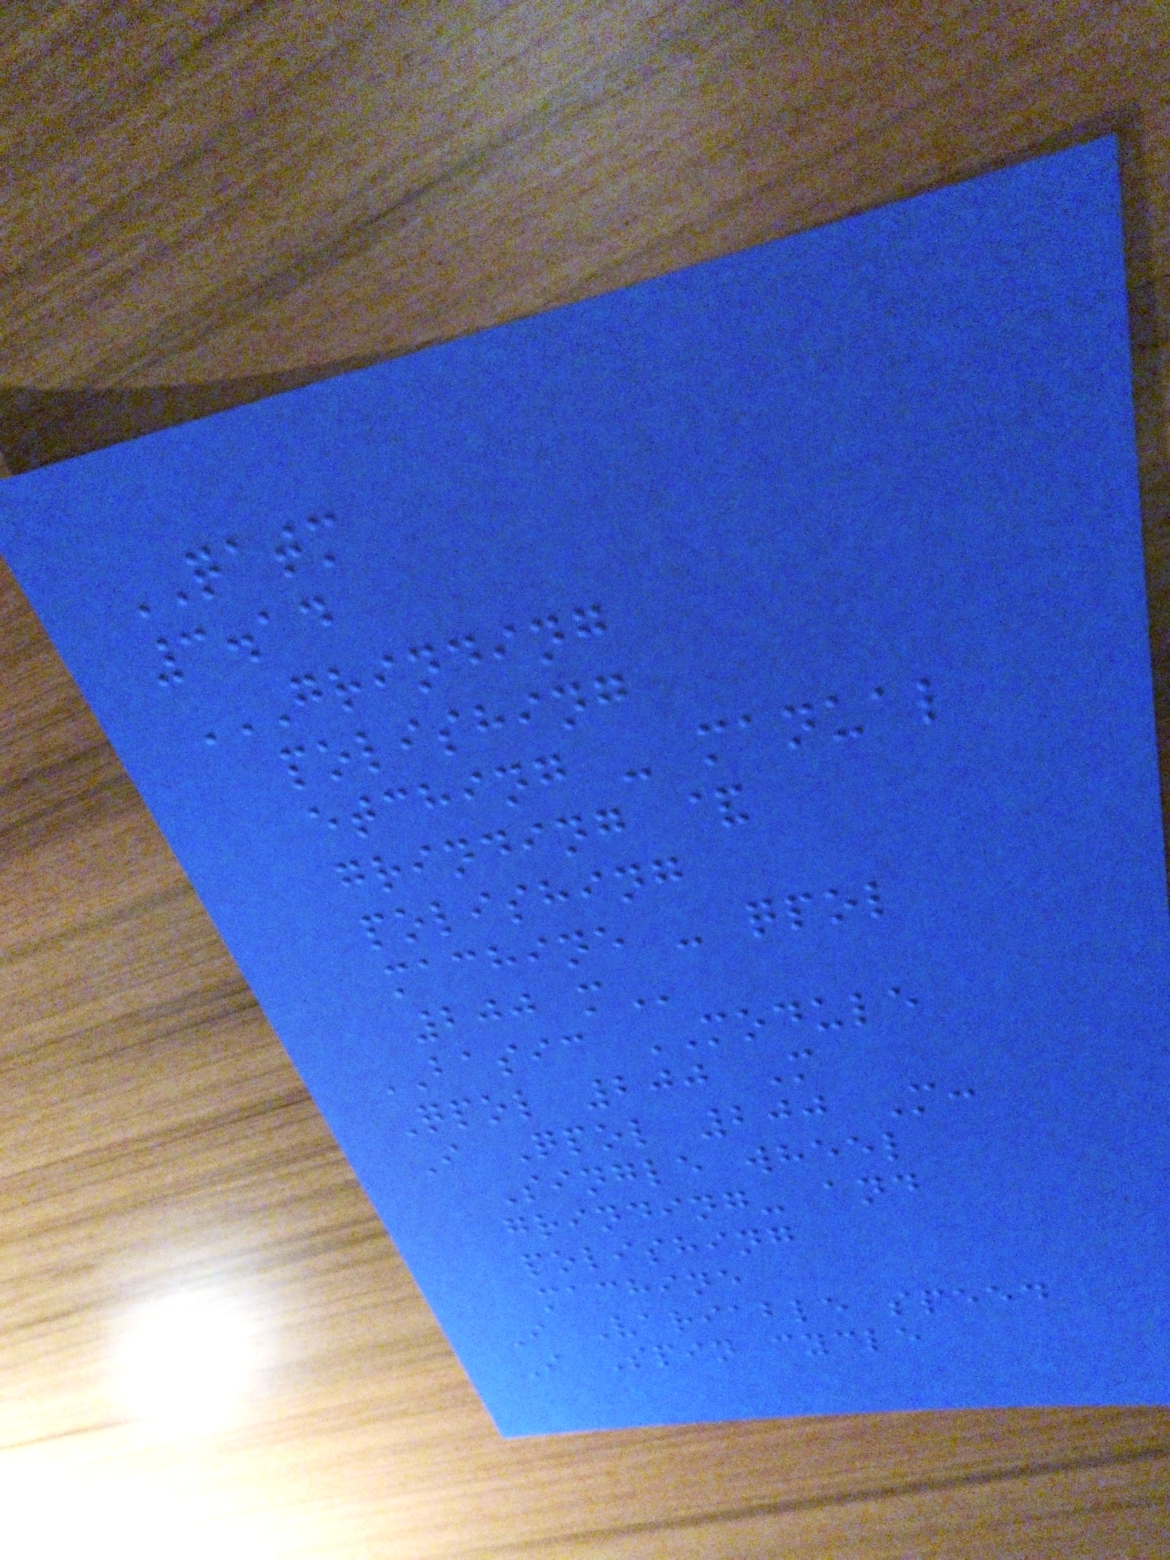QATM
3.14
GRINDING
POLISHING
ETCHING - MANUAL
GRINDING &
POLISHING
MACHINE - QPOL
200 M
BASIC MODULE
Qpol 200 M
I Qpol 200 M:
Single wheel
grinding- and
polishing
machine
I Variable speed
I Spin cycle
